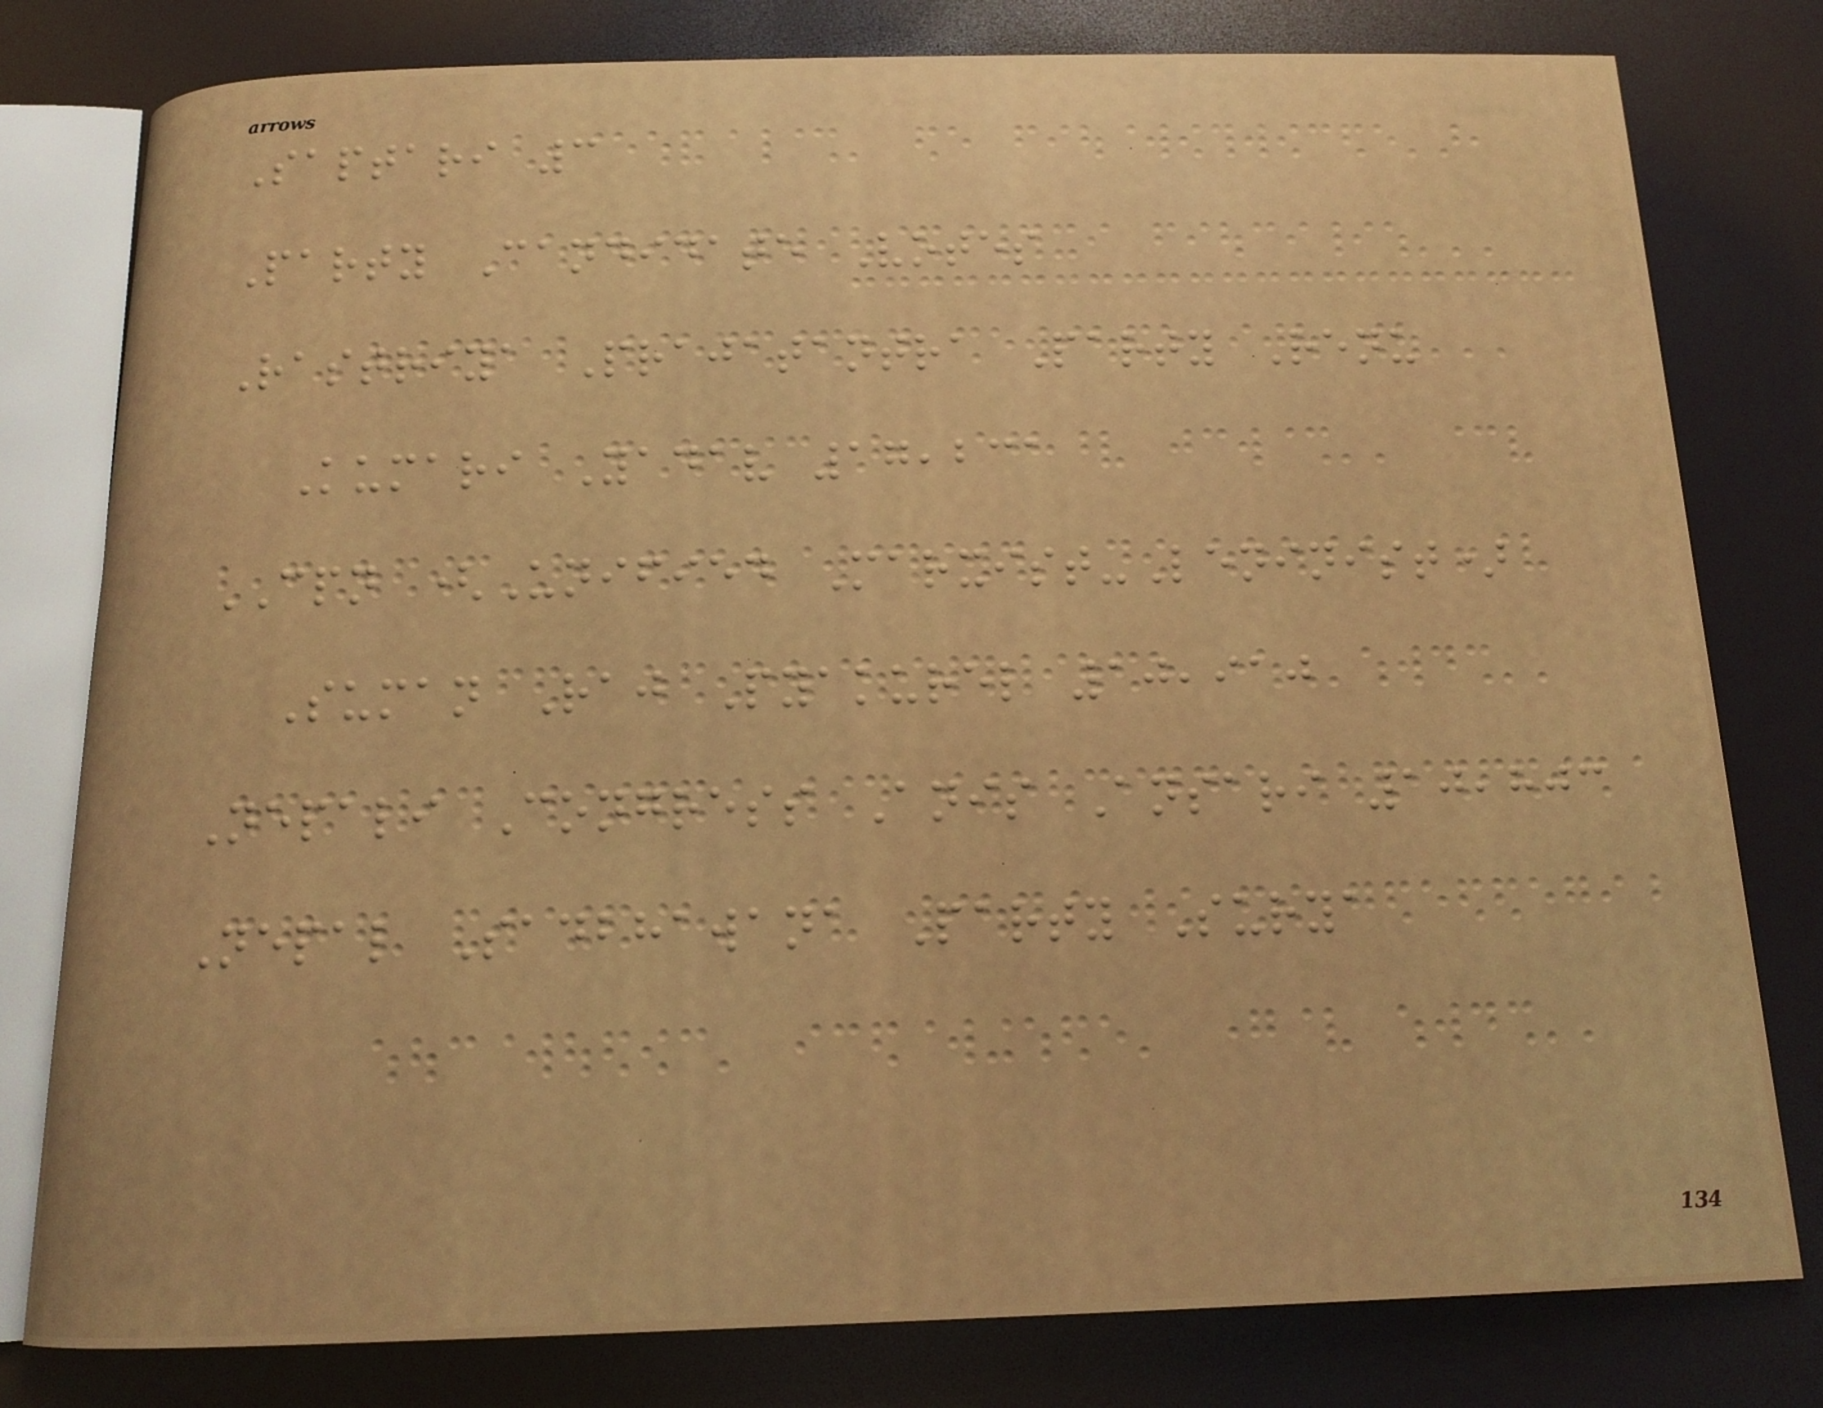Saptari 3
Party Candidate Votes
Rastriya Prajatantra Party Renu
Kumari Yadav 17,231
CPN (Unified Marxist-Leninist)
Suman Raj Pyakurel 10,910
Nepali Congress Anis Ansari 10,803
Nepal Sadbhawana Party Surya
